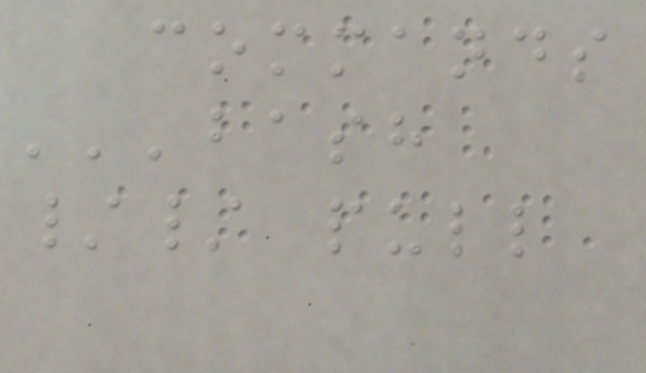commands
'''bash
// pull
